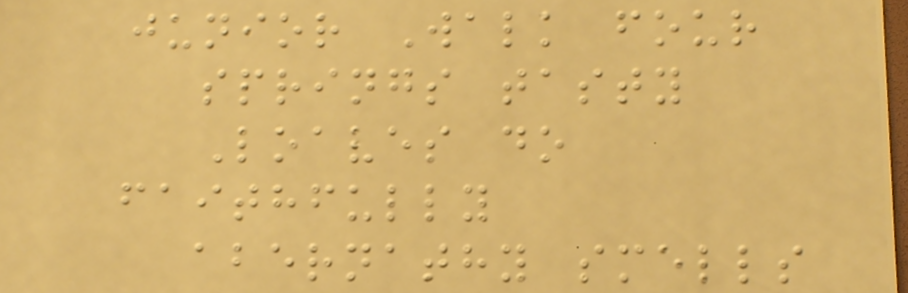junior Walk four
springs tasty
Loaves do
faithfully
abernathy smells
